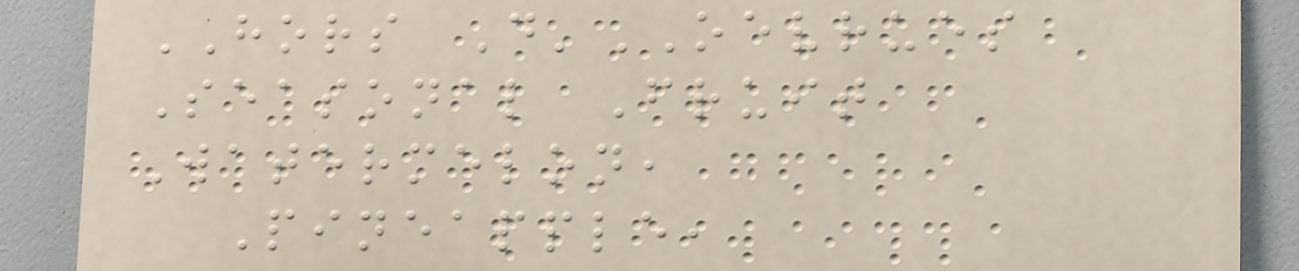HORS D'OEVRUES
Seasonal Fruit
Watermelon,
Pineapple,
